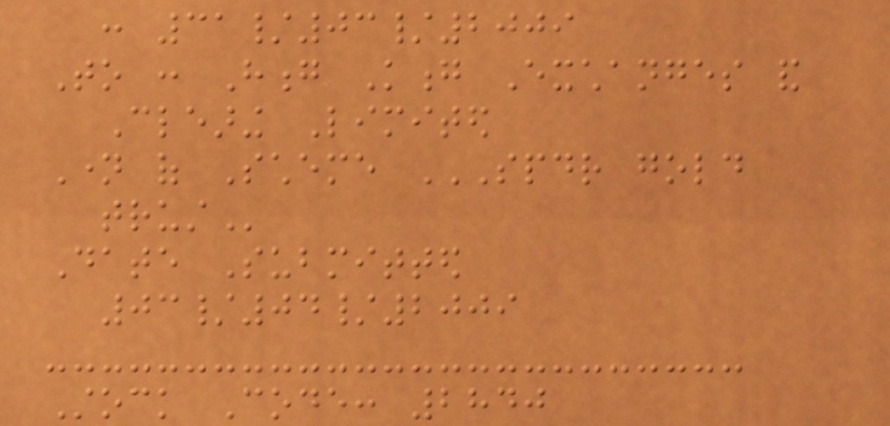: 31/03/2009
To : Hong Kong Exchanges and
Clearing Limited
Name of Scheme SPDR GOLD
TRUST
Date Submitted
03/04/2009
Stock Code: 2840
